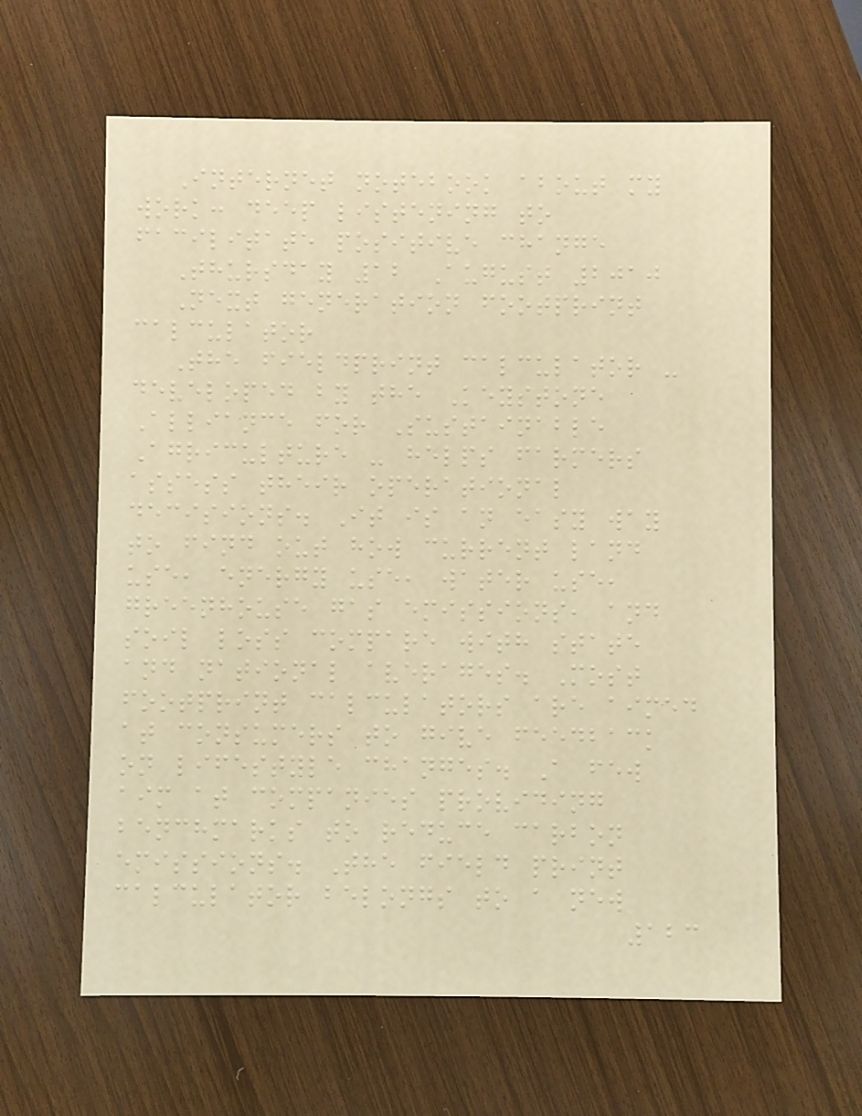Internet notebook about my
work: deep listening to
facilitate positive change
Thursday 12 August 2010
Next generation footprint
calculator
The fieldprint calculator -
developed by the Keystone
Alliance for Sustainable
Agriculture - helps farmers
assess their operational
decisions. It is an easy way
to find out how current land
use, energy use, water use,
greenhouse gas emissions, and
soil loss compare with state
and national averages. Most
footprint calculators are aimed
at consumers to give feedback
on lifestyle changes. A few
aim at companies providing
benchmarks to reduce carbon
emissions. The field print
calculator belongs to a new
123
